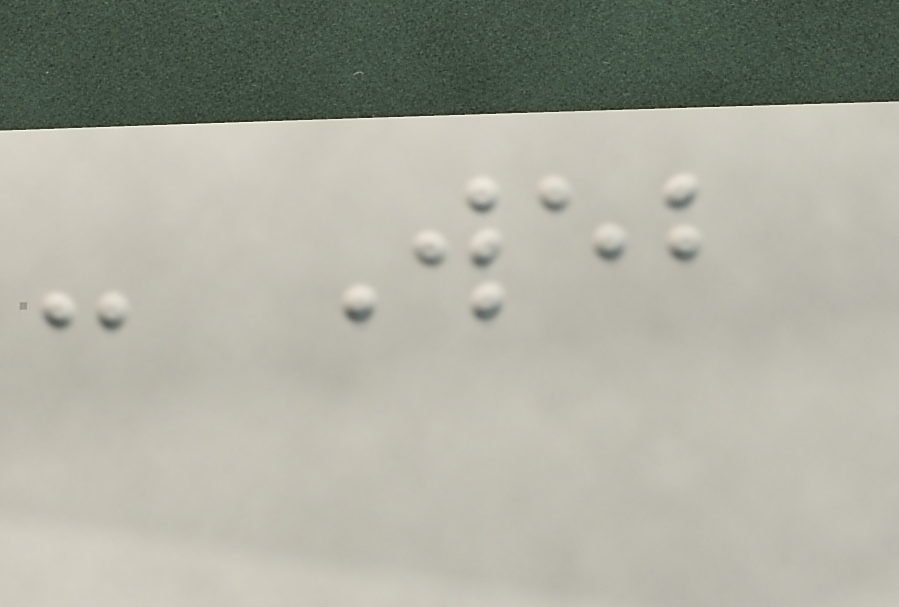- Web
